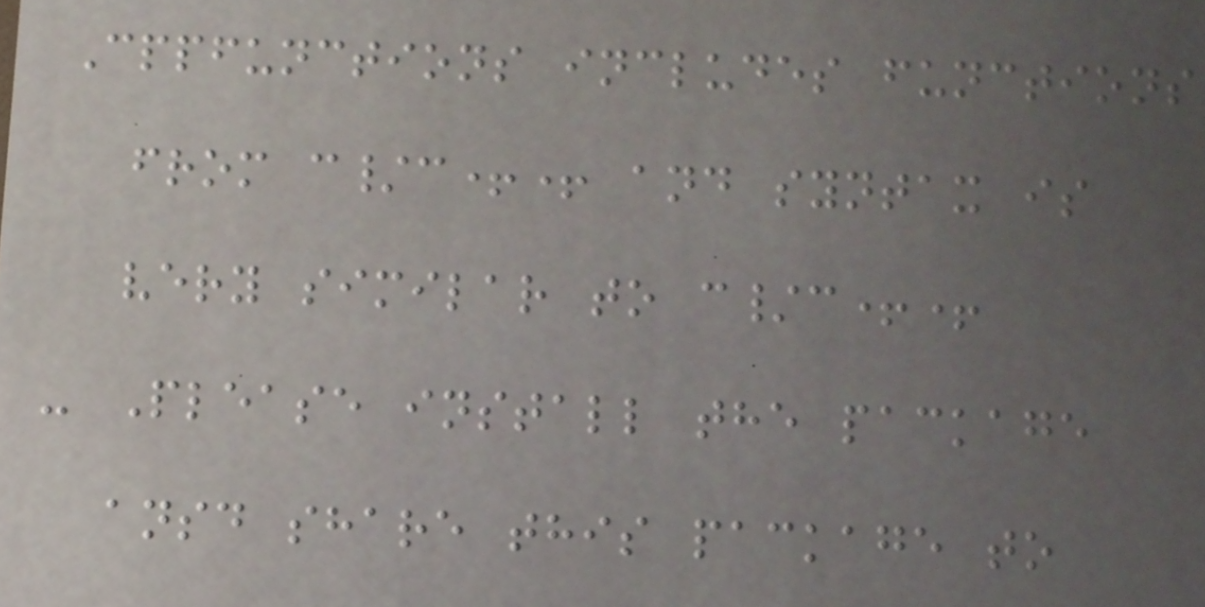Cppfunctions includes functions
from c/c++ and syntax is
very similar to c/c++
- Please install the package
ansd share this package to
